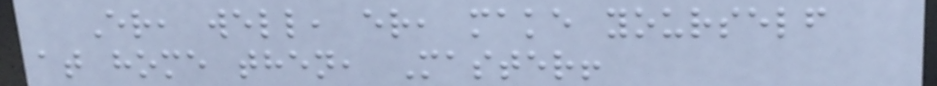Er, well, er, make yourself
at home then, Master!
